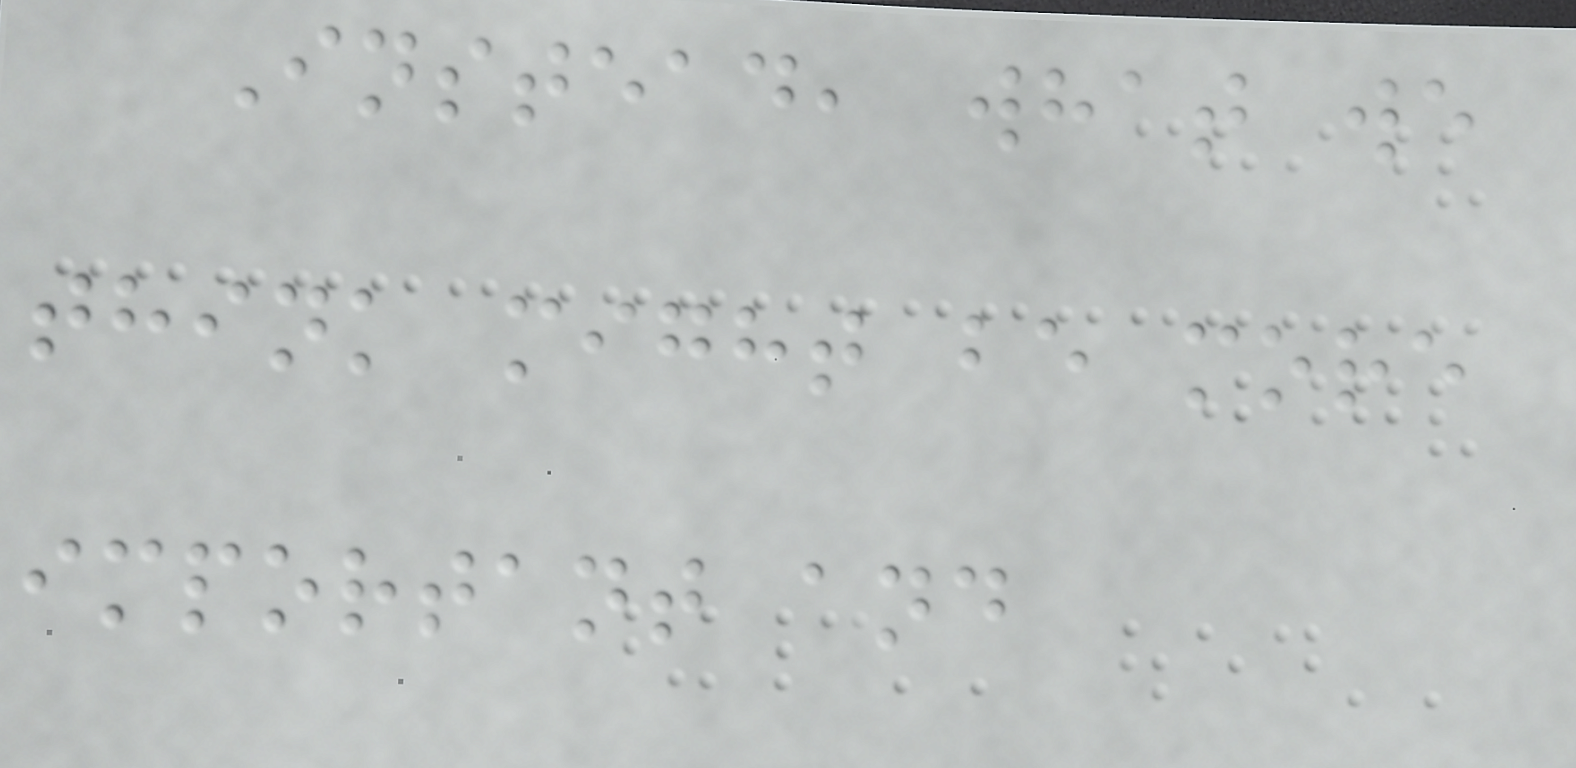Instead, what we
think might be more
important and
